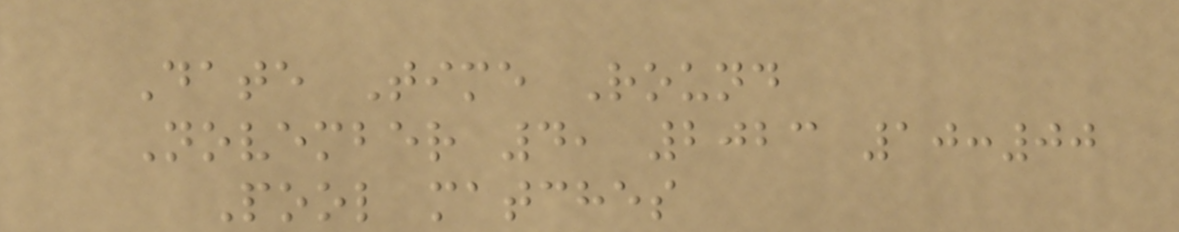Date Time Round
November 4, 2023 10:00
Pool matches
